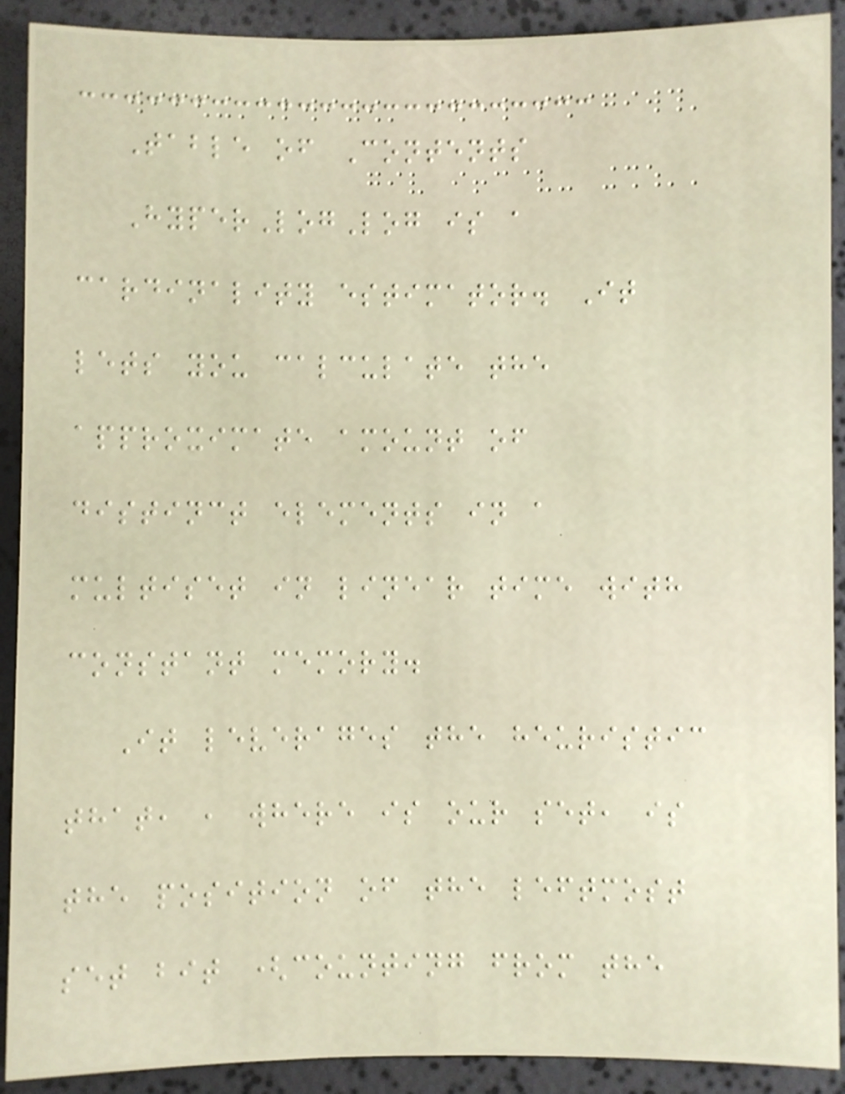Table of Contents
HyperLogLog is a
cardinality estimator. It
lets you calculate the
approximate amount of
distinct elements in a
multiset in linear time with
constant memory.
It leverages the heuristic
that, , where is our set, is
the position of the leftmost
set bit (counting from the
